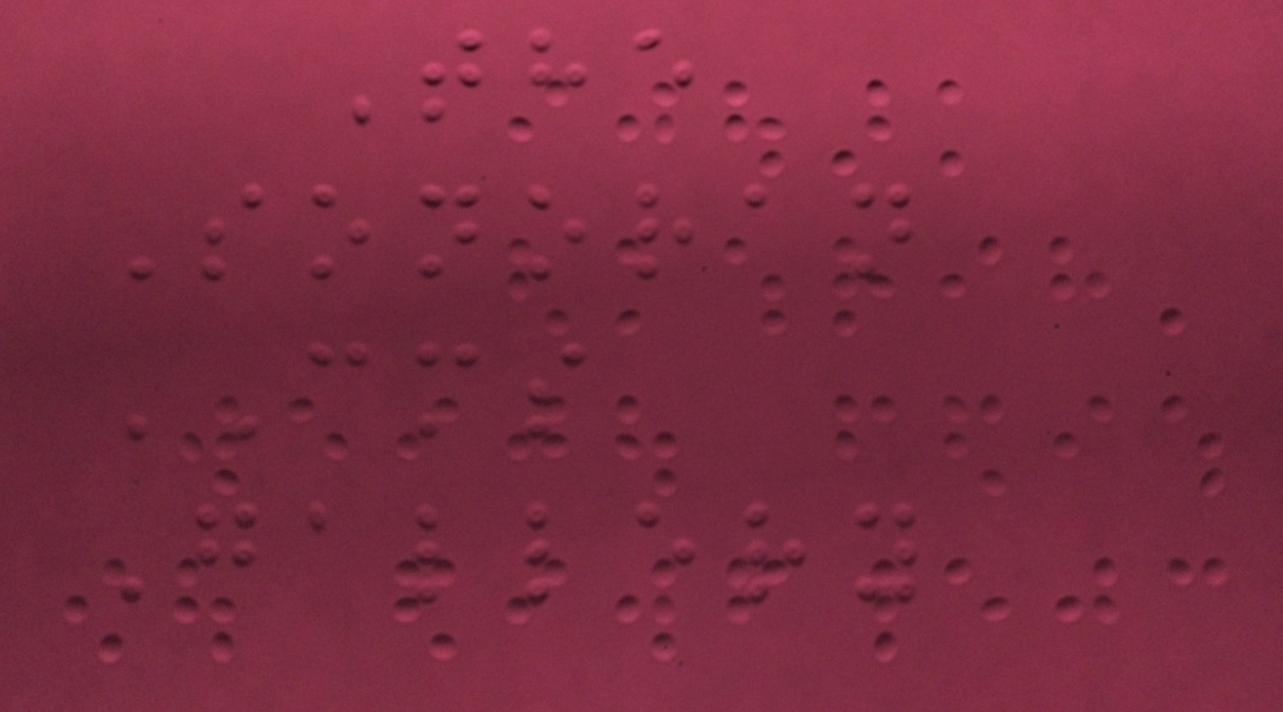The
Sonoran
CMS
Gallery
